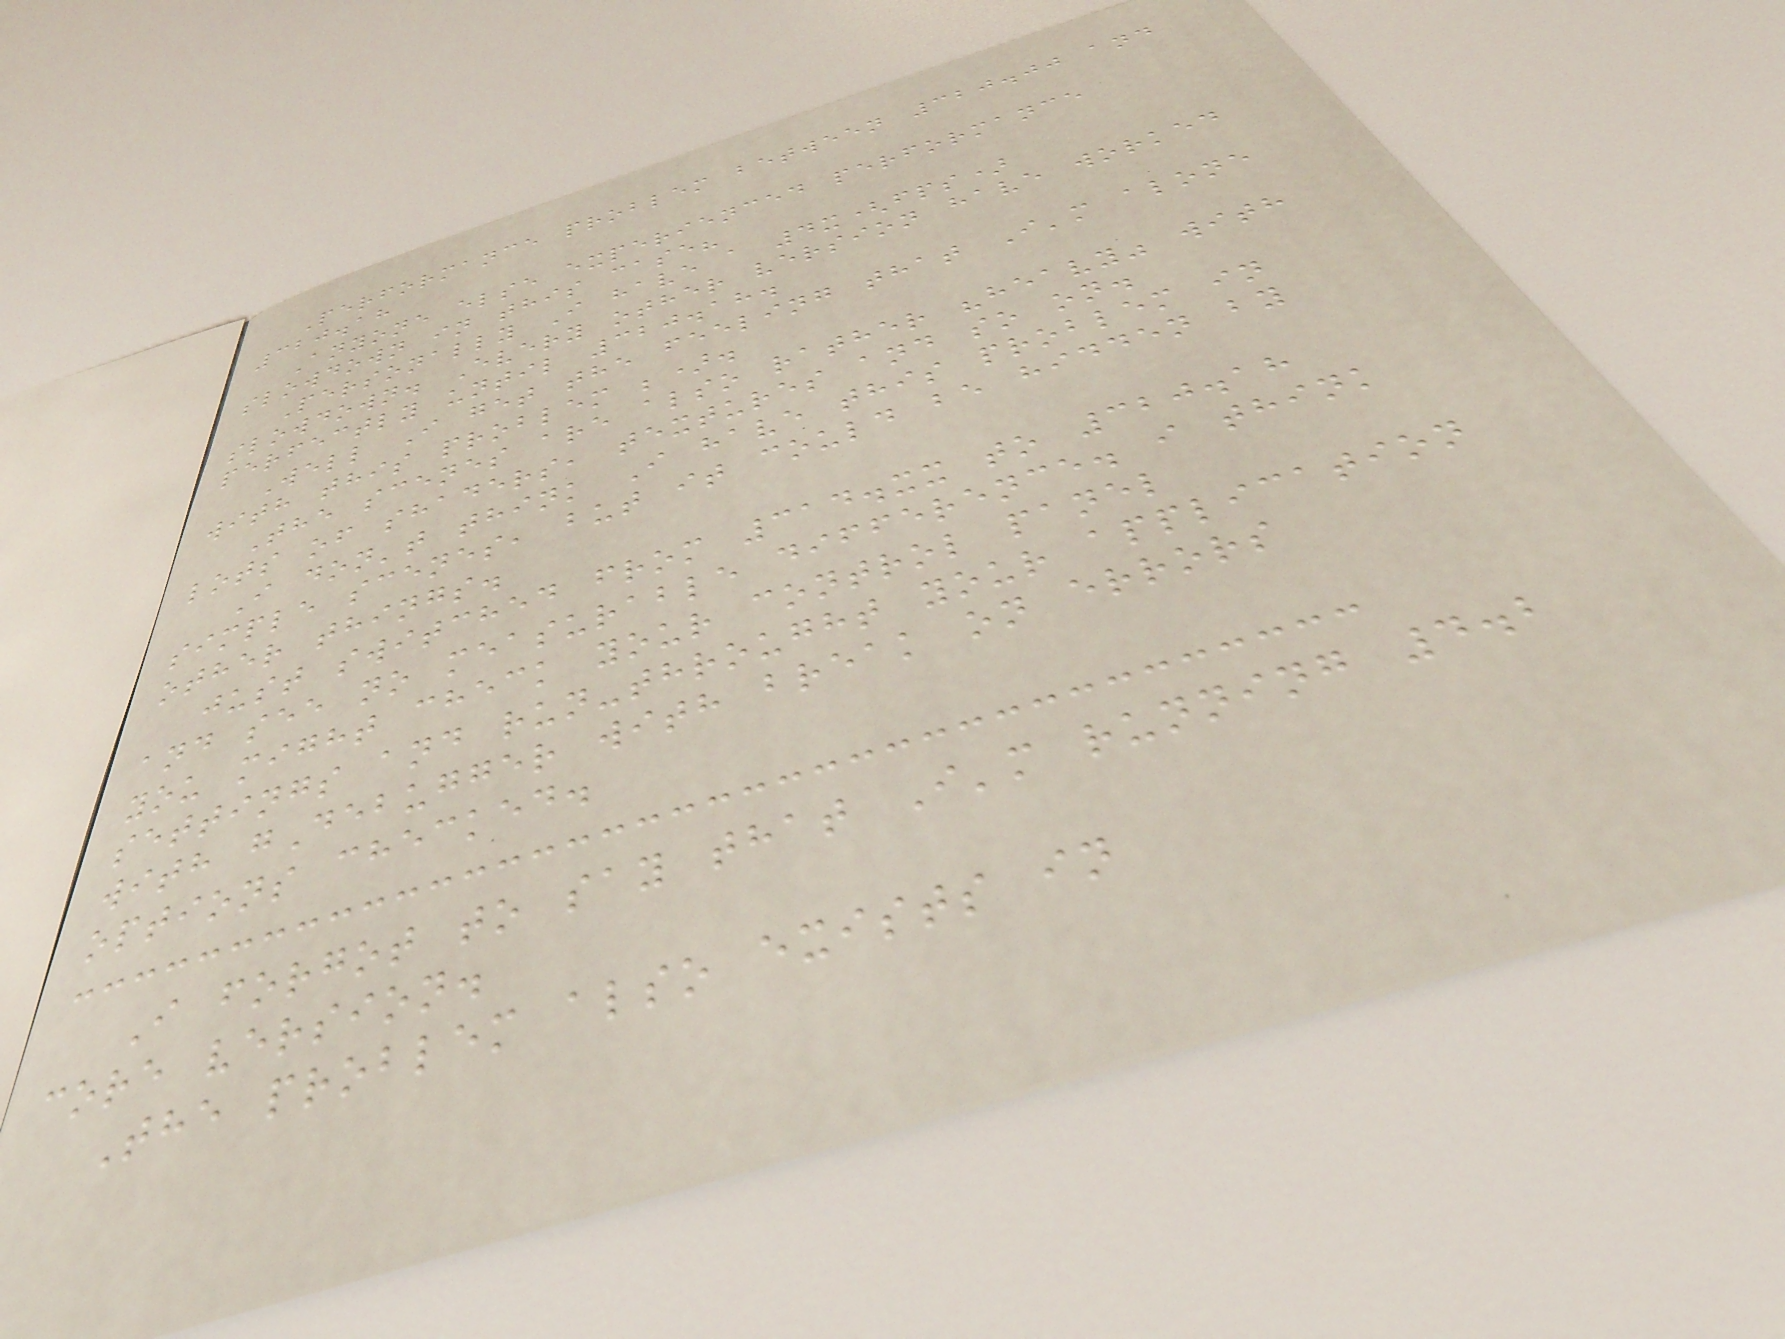Performance problem between 320.00 and
320.18
Anyone else experienced performance
slowdown in this case?
Personally I have a 4x(fps)
slowdown. Every other version have worked
perfectly until 320.18.
Well I get the feeling that I'm alone
with this problem ;).
The scenes are also rather "heavy" with
lots of shaders, textures and so on.
I don't think I have this problem in
simple scenes, but it could be hidden by
other things.
just switched from 314.xx to 320.18
and see no measurable difference. i think
you might check your control panel
settings and run-throught your application
with gDebugger with break on errors
options checked.
I forgot to say that I'm running 4.2
core version.
The problem also exists in
